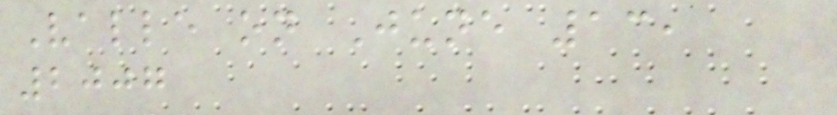Valle on June 13,
2007
